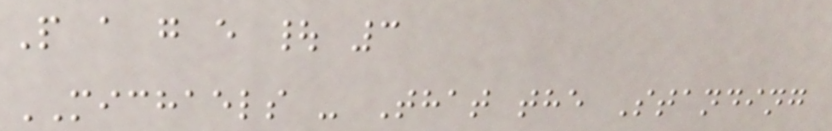P a g e | 3
MICHAELS - That the Standing
